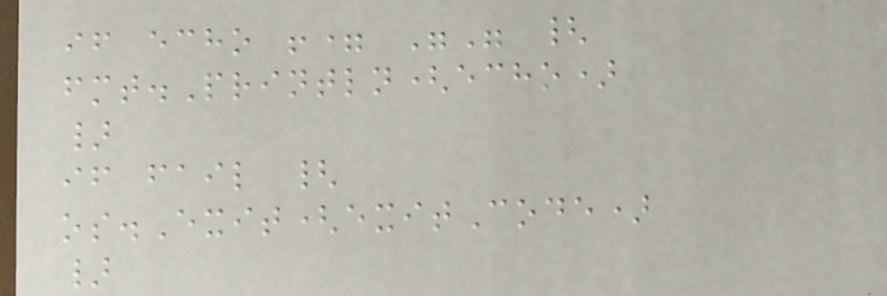if echo != "" {
fmt.Println(echo)
}
if fail {
os.Exit(exitCode)
}
